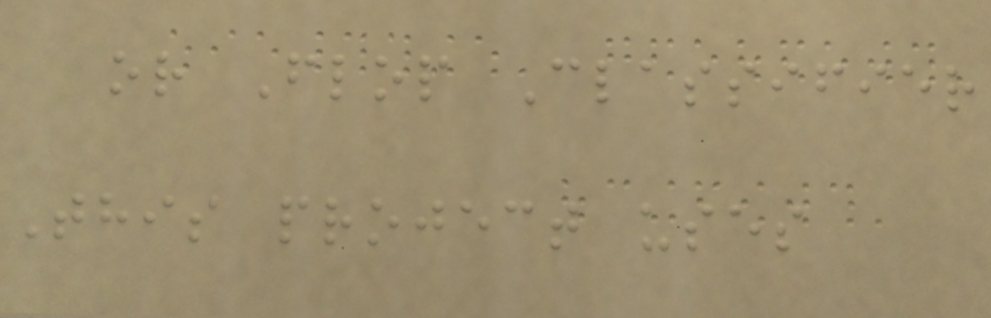or Flop Classifier
This project uses
